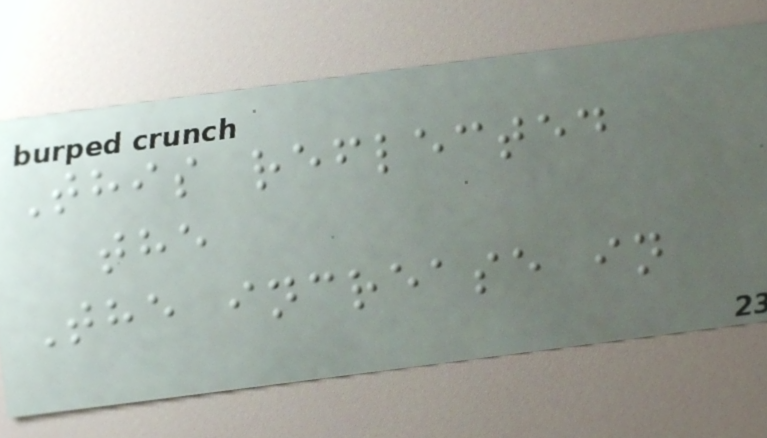This reflected
the
The increase in
